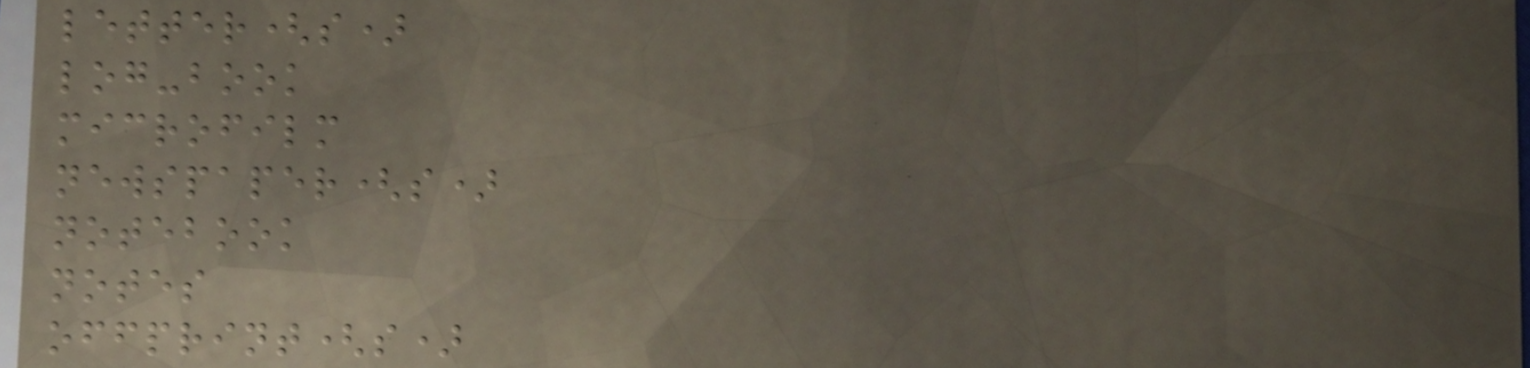letter(s)
log-book
microfilm
newspaper(s)
notebook
notes
offprint(s)
